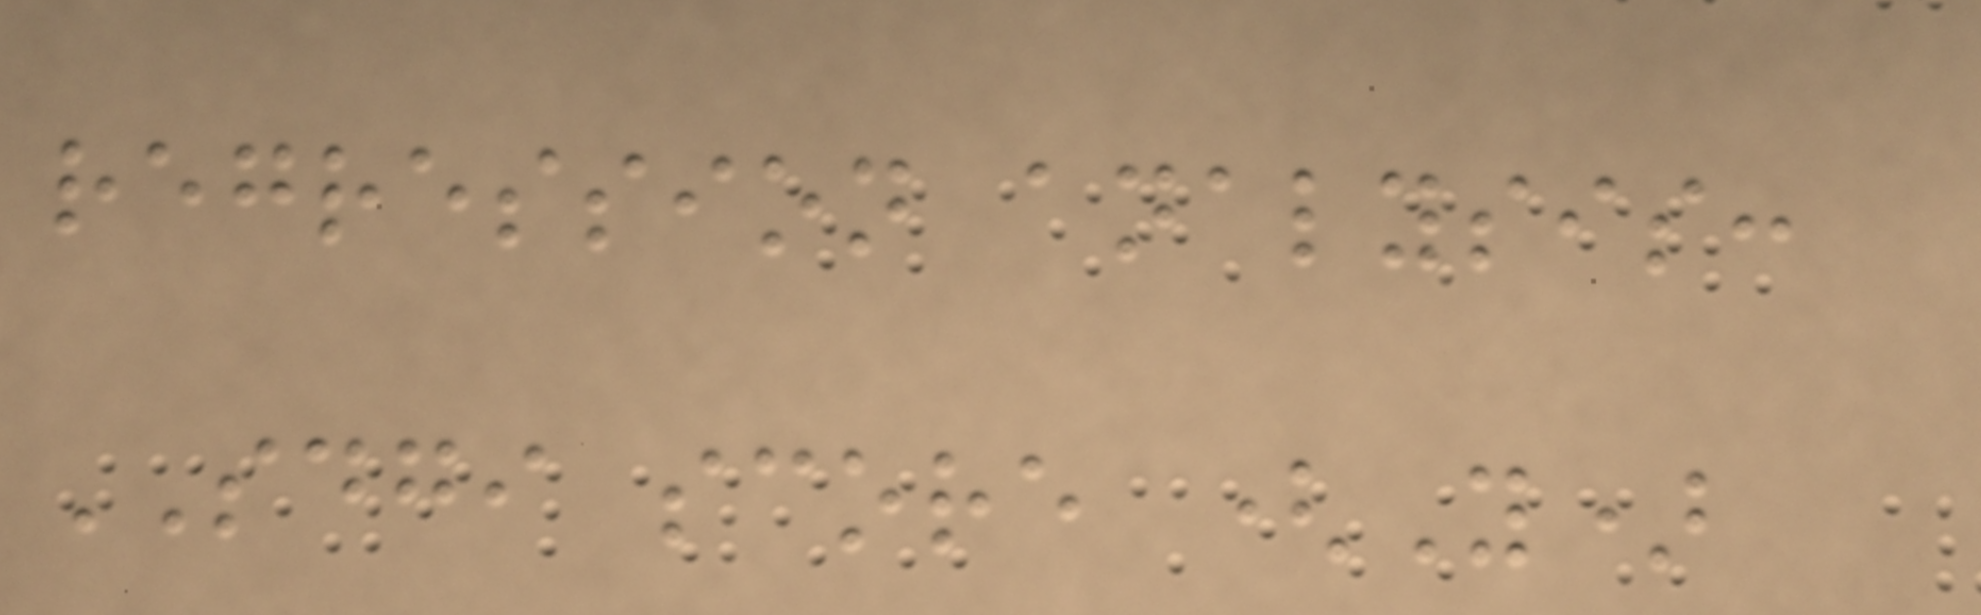regression analysis:
SDGI score (Y)
